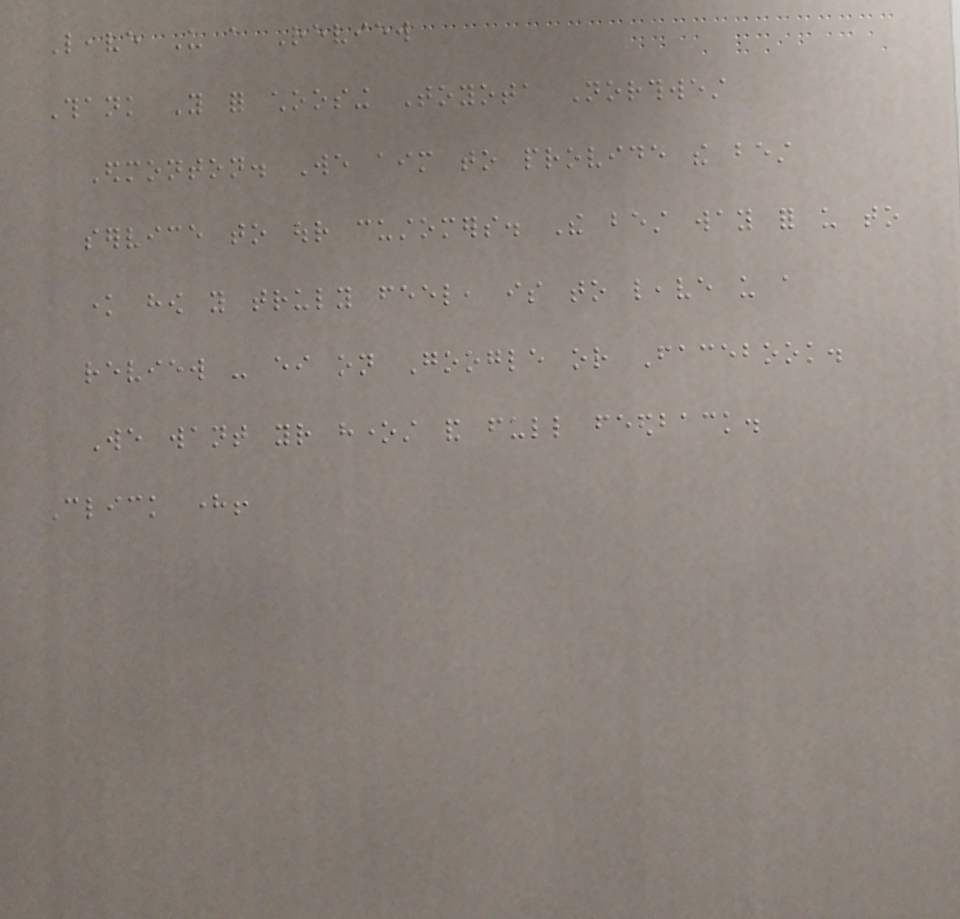Leave Us a Review
Thank You for choosing Toyota Northwest
Edmonton. We aim to provide the best
service to our customers. The best way for us to
know how you truly feel, is to leave us a
review - either on Google or Facebook.
We want your honest and full feedback.
Click here!
